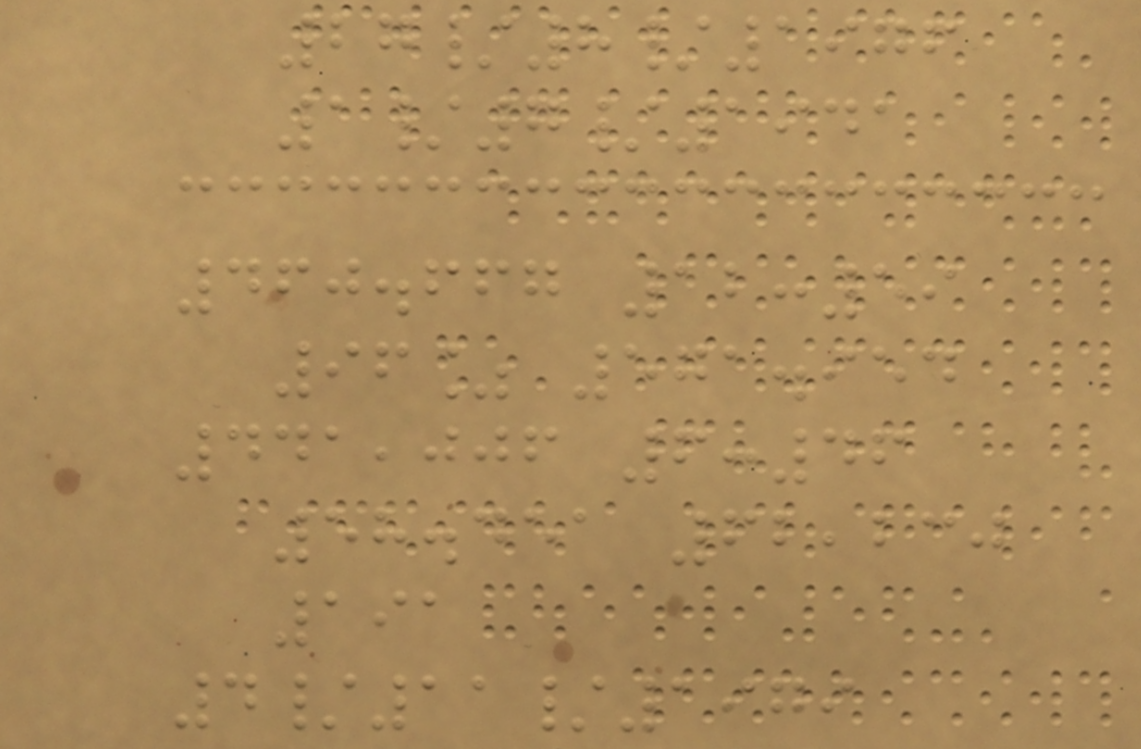27/8/1976
1/7/1941
460.667 12:59
96% 571.954
441,006 6:46
58.451 62,230
191
4/11/1979
